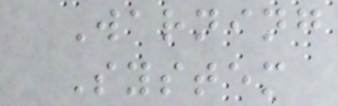Warning
System
